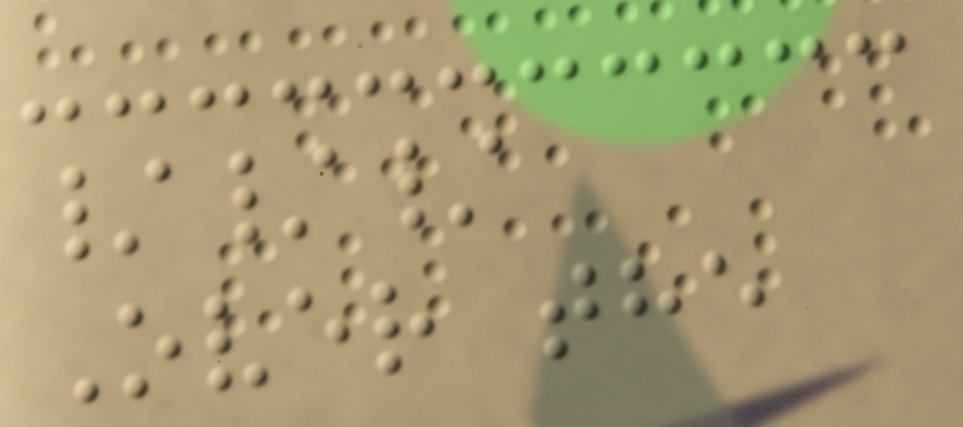///
Over the
